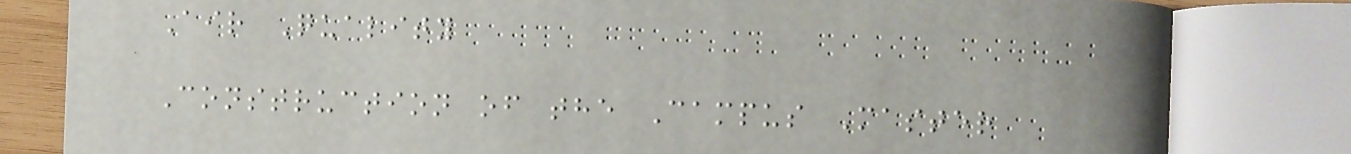Air Quality
Construction of the Campus Master
